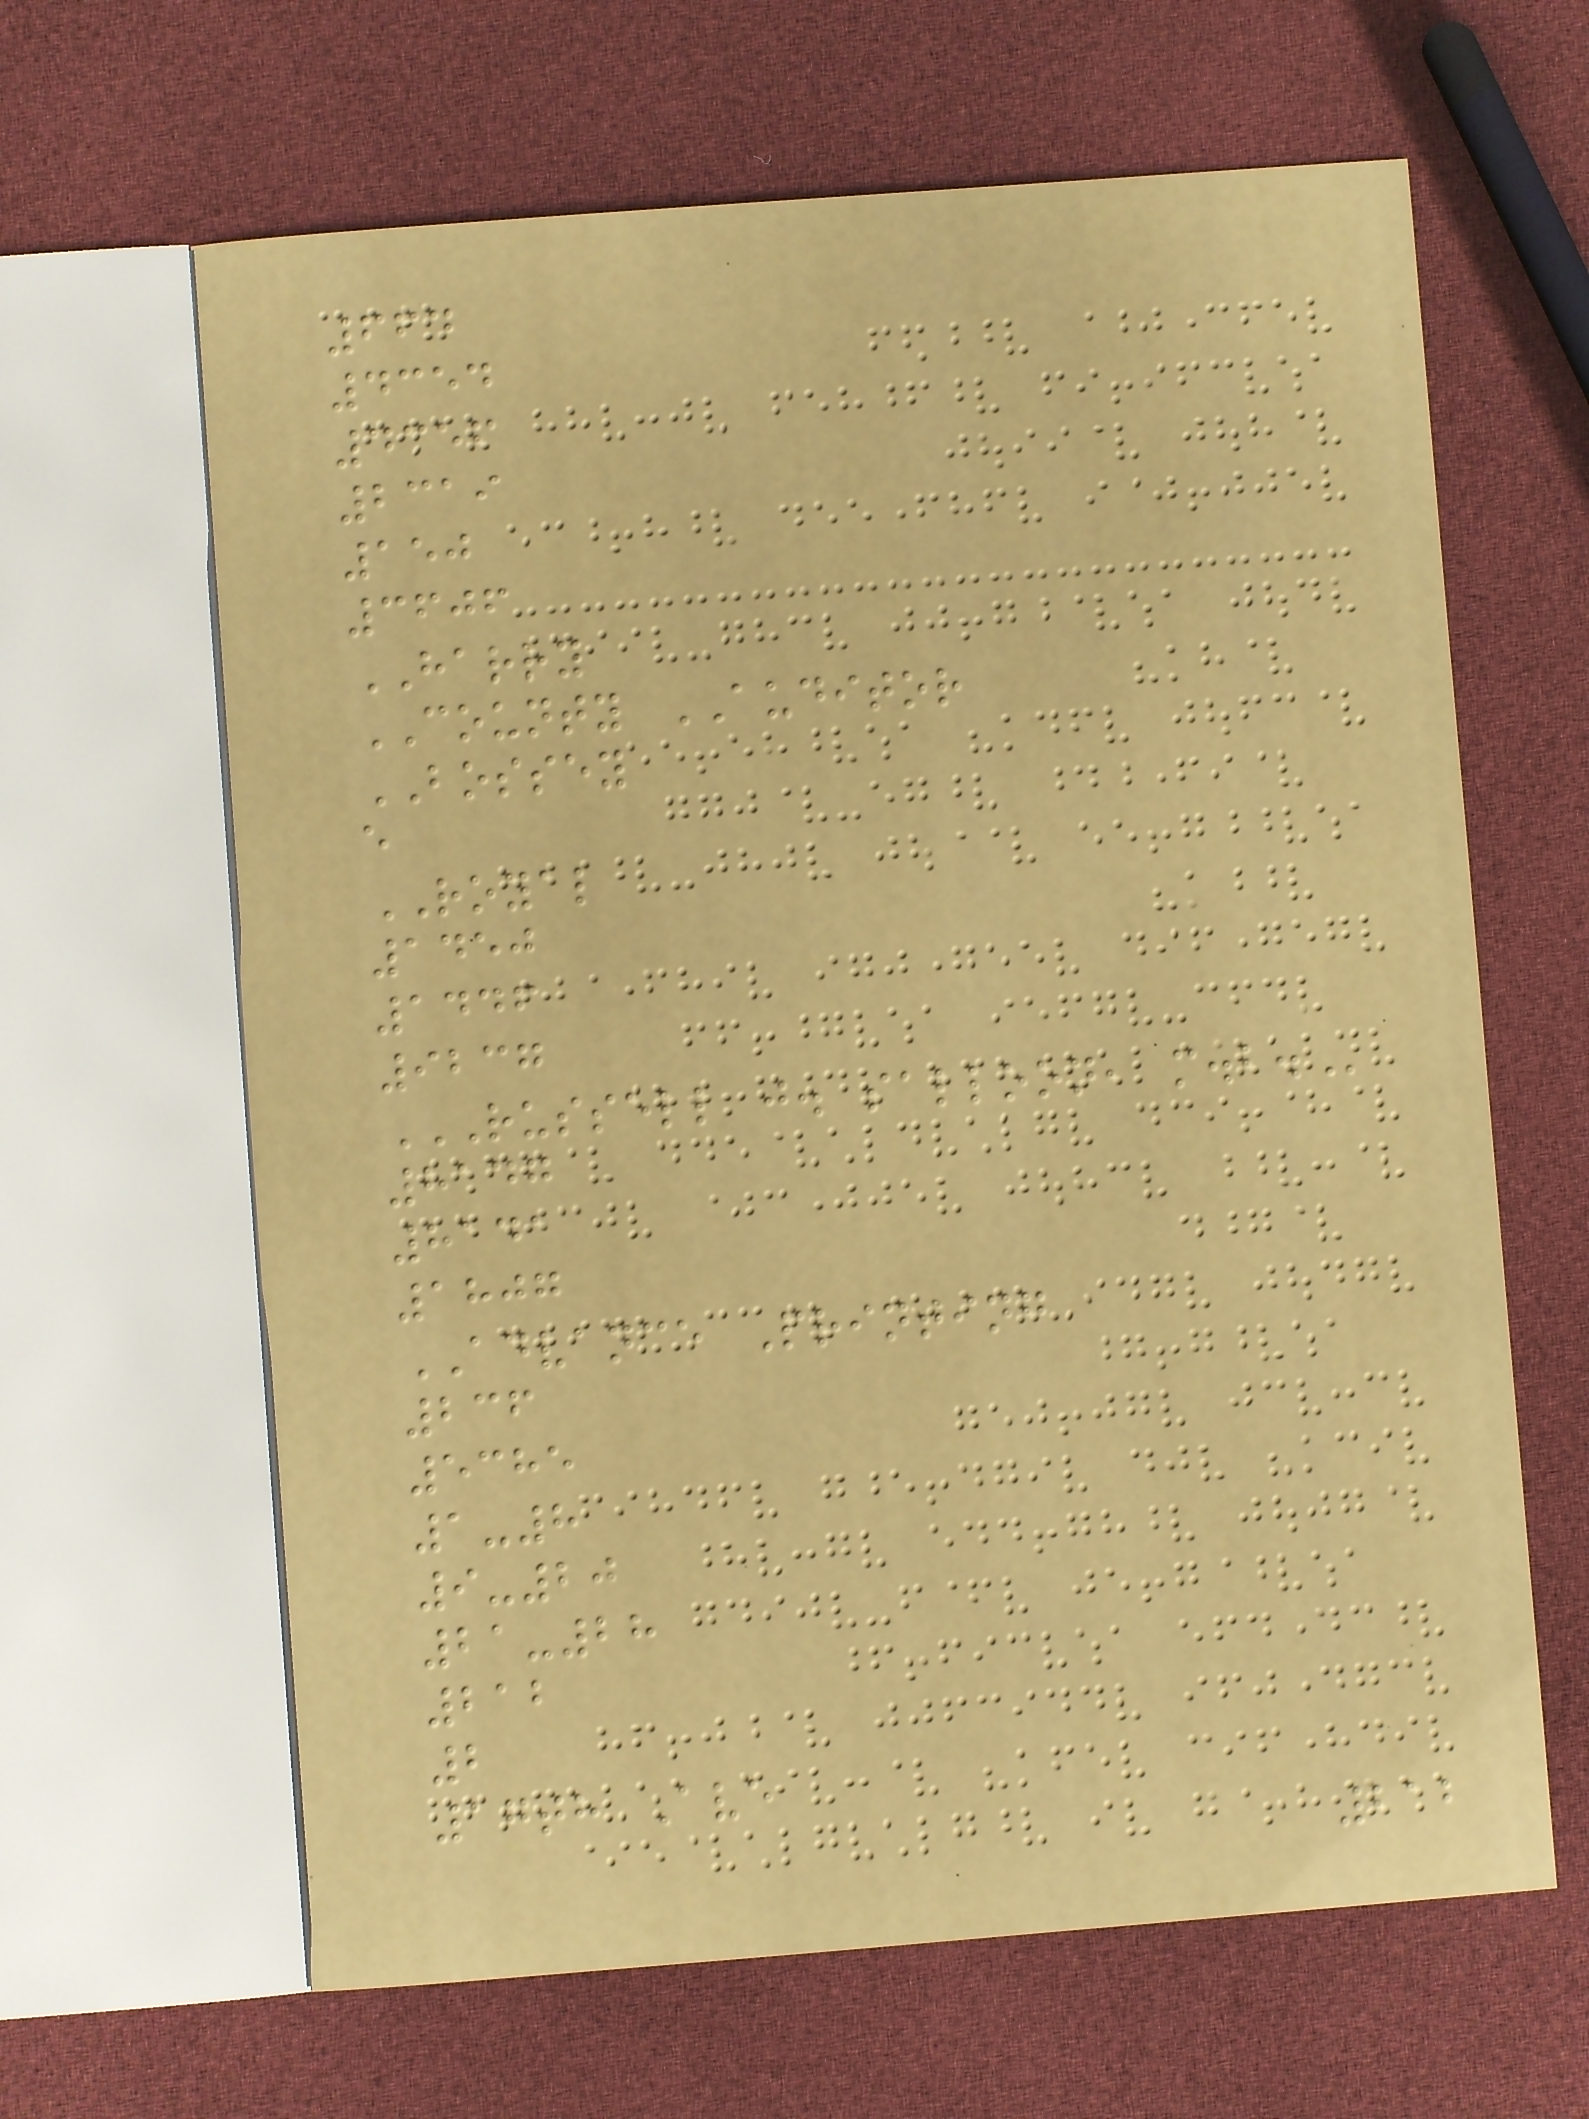664
4354
4356
2319
150
3606
HARRY
COUNTY AUDITOR
BOSSEY
e
ROYAL
1450
1446
9237
RUSSELL J. SALLOON, M.B.
8147
8141
1807
ADVANCE Printing
236
5385
1-8
9-20
21-28
212
2
17th Ave
212
